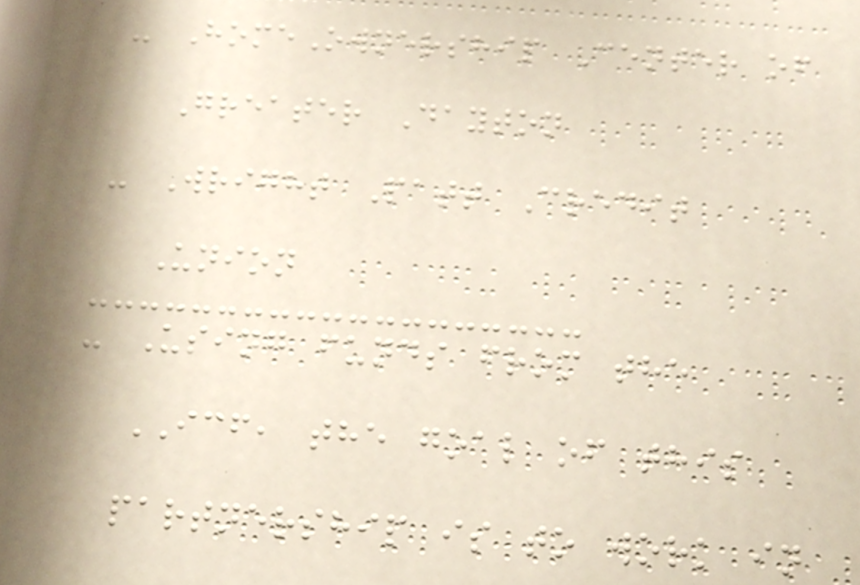- HomeOwnership Center of
Greater Dayton
- Wright Patt Credit
Union
- Using funds from the
ICF, the goal of this
partnership is to work in
